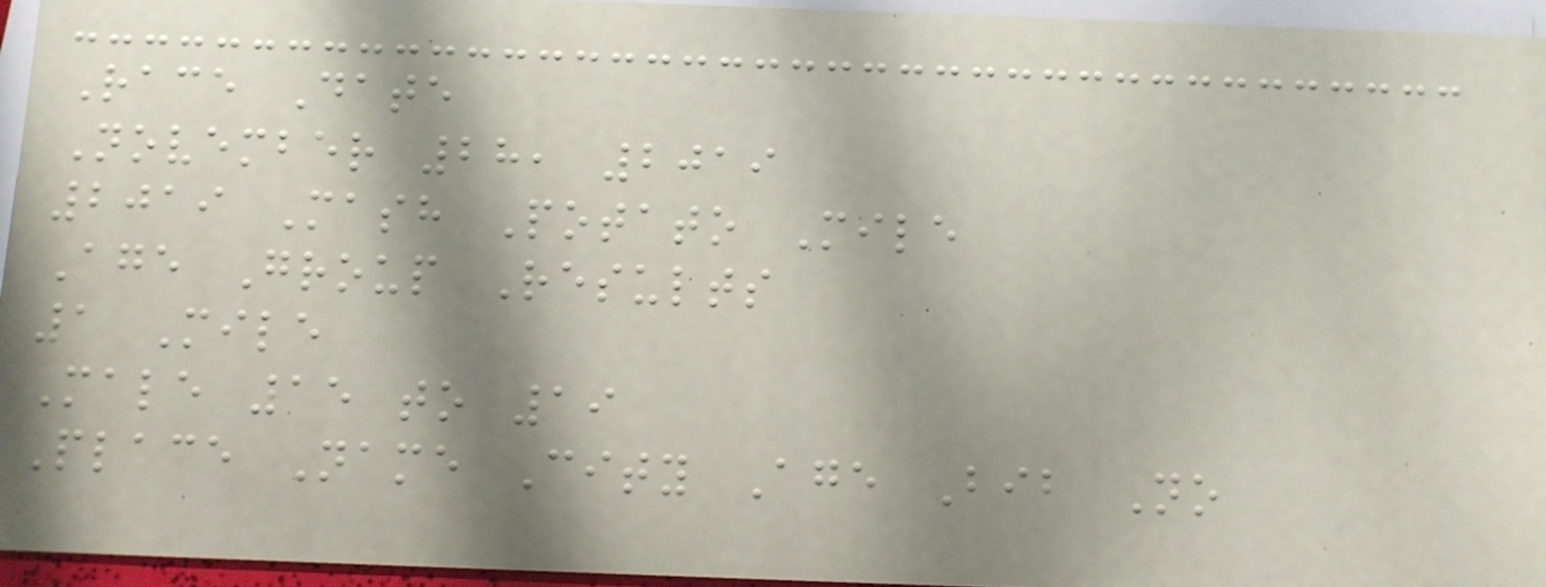Race Date
November 28, 2019
2019 Mash Potato Mile
Age Group Results
1 Mile
Male 15 to 19
Place Name City Age Bib No
